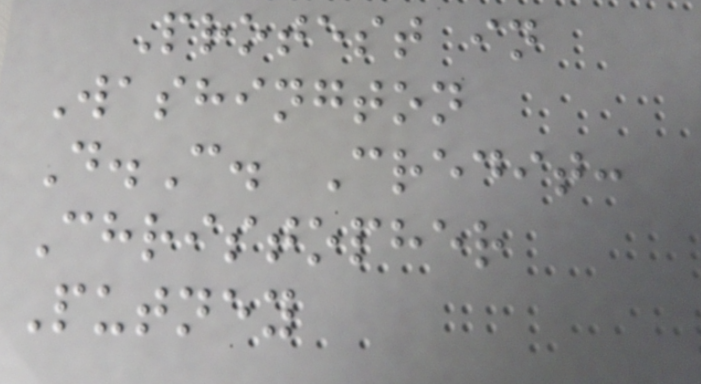Protest in
Washington
D.C. Credit:
Christopher
Putney
